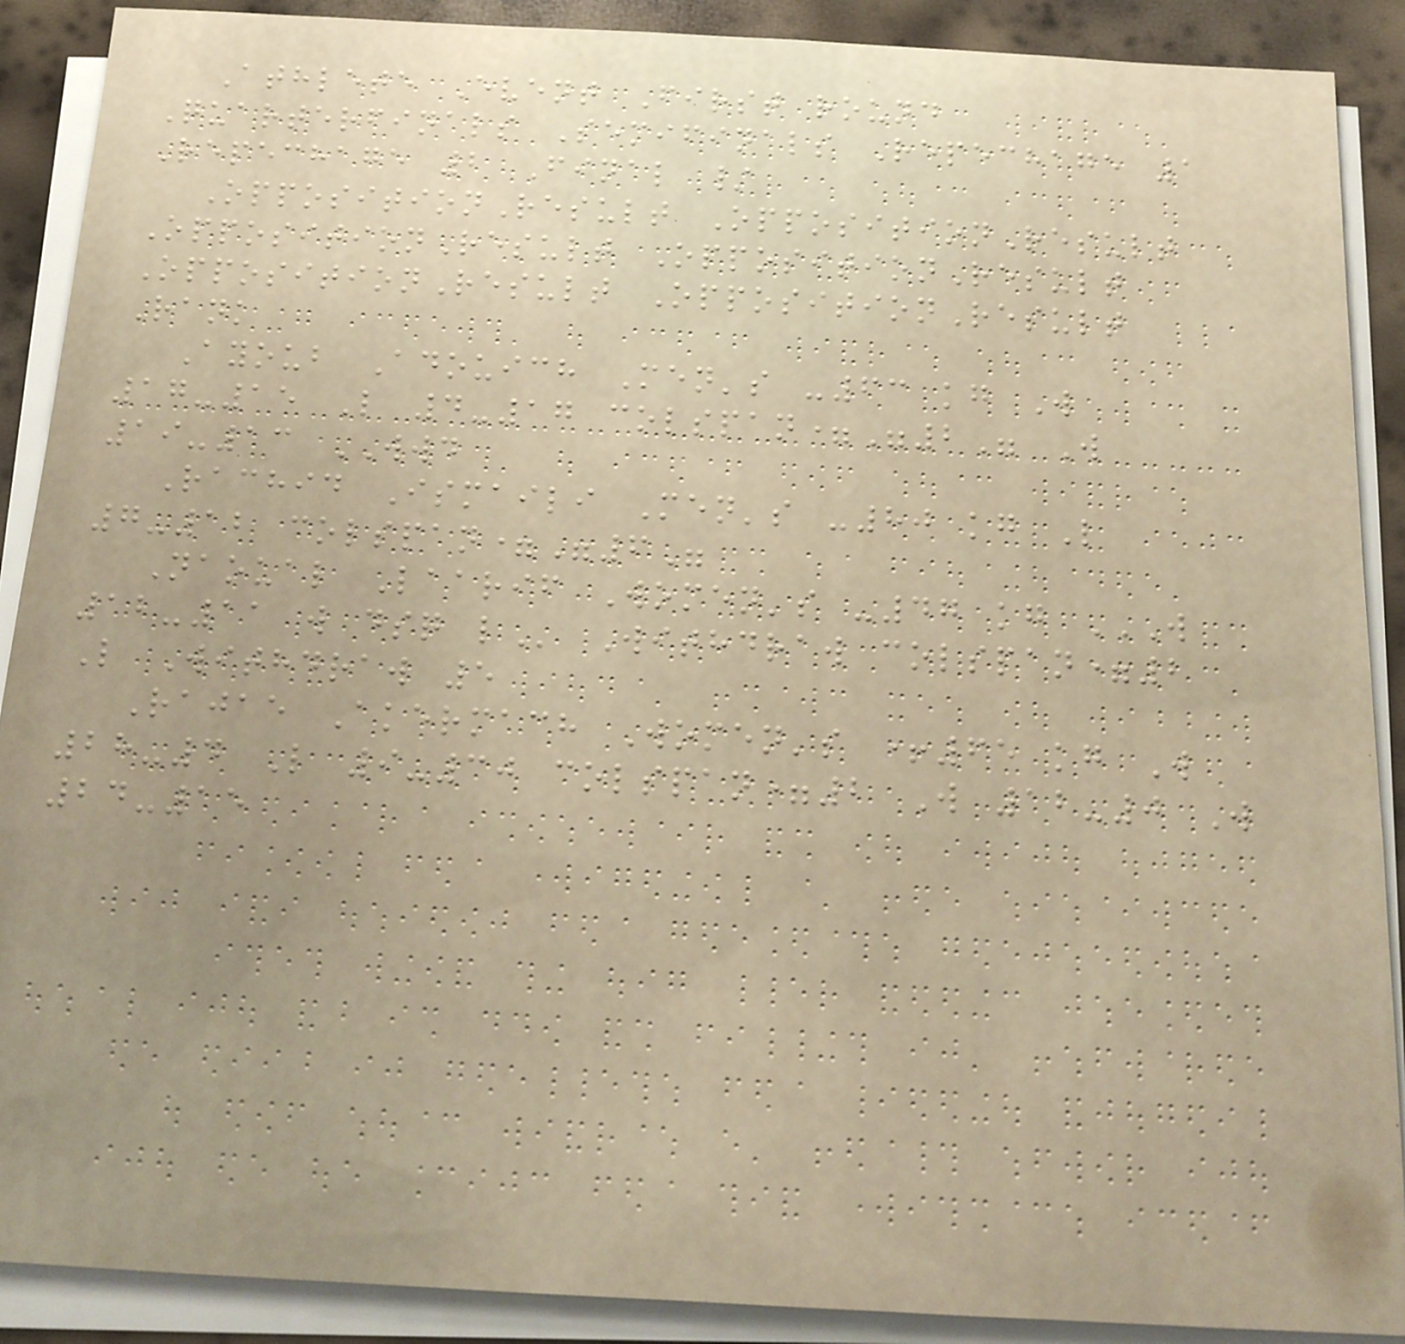Athlete Event First round
Quarterfinals Semifinals Repechage 1
Repechage 2 Final /
OppositionResult OppositionResult
OppositionResult OppositionResult
OppositionResult OppositionResult
Rank
Ayoub Adouich Men's -63 kg W
17-15 L 4-17 colspan="2" W
19-13 WWD
Rachid Ismaili Men's -80 kg L
7-12 colspan="6"
Naoual Laarif Women's -47 kg W
12-11 W DSQ L Withdraw colspan=2
L Withdraw 5
Rajae Akermach Women's +65 kg W
28-4 L 9-30 colspan=2 W 12-0 W
24-15
